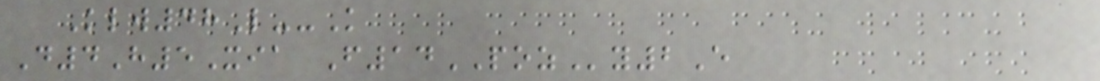Klw48L--K
D4H5Xia F14POZy2E
